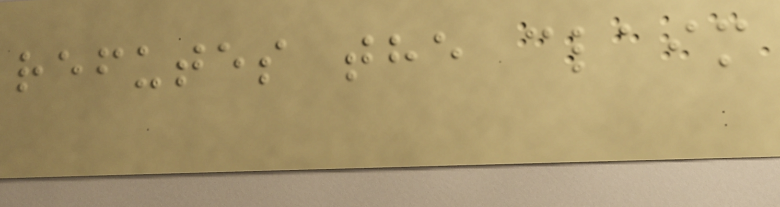refutes the claim
